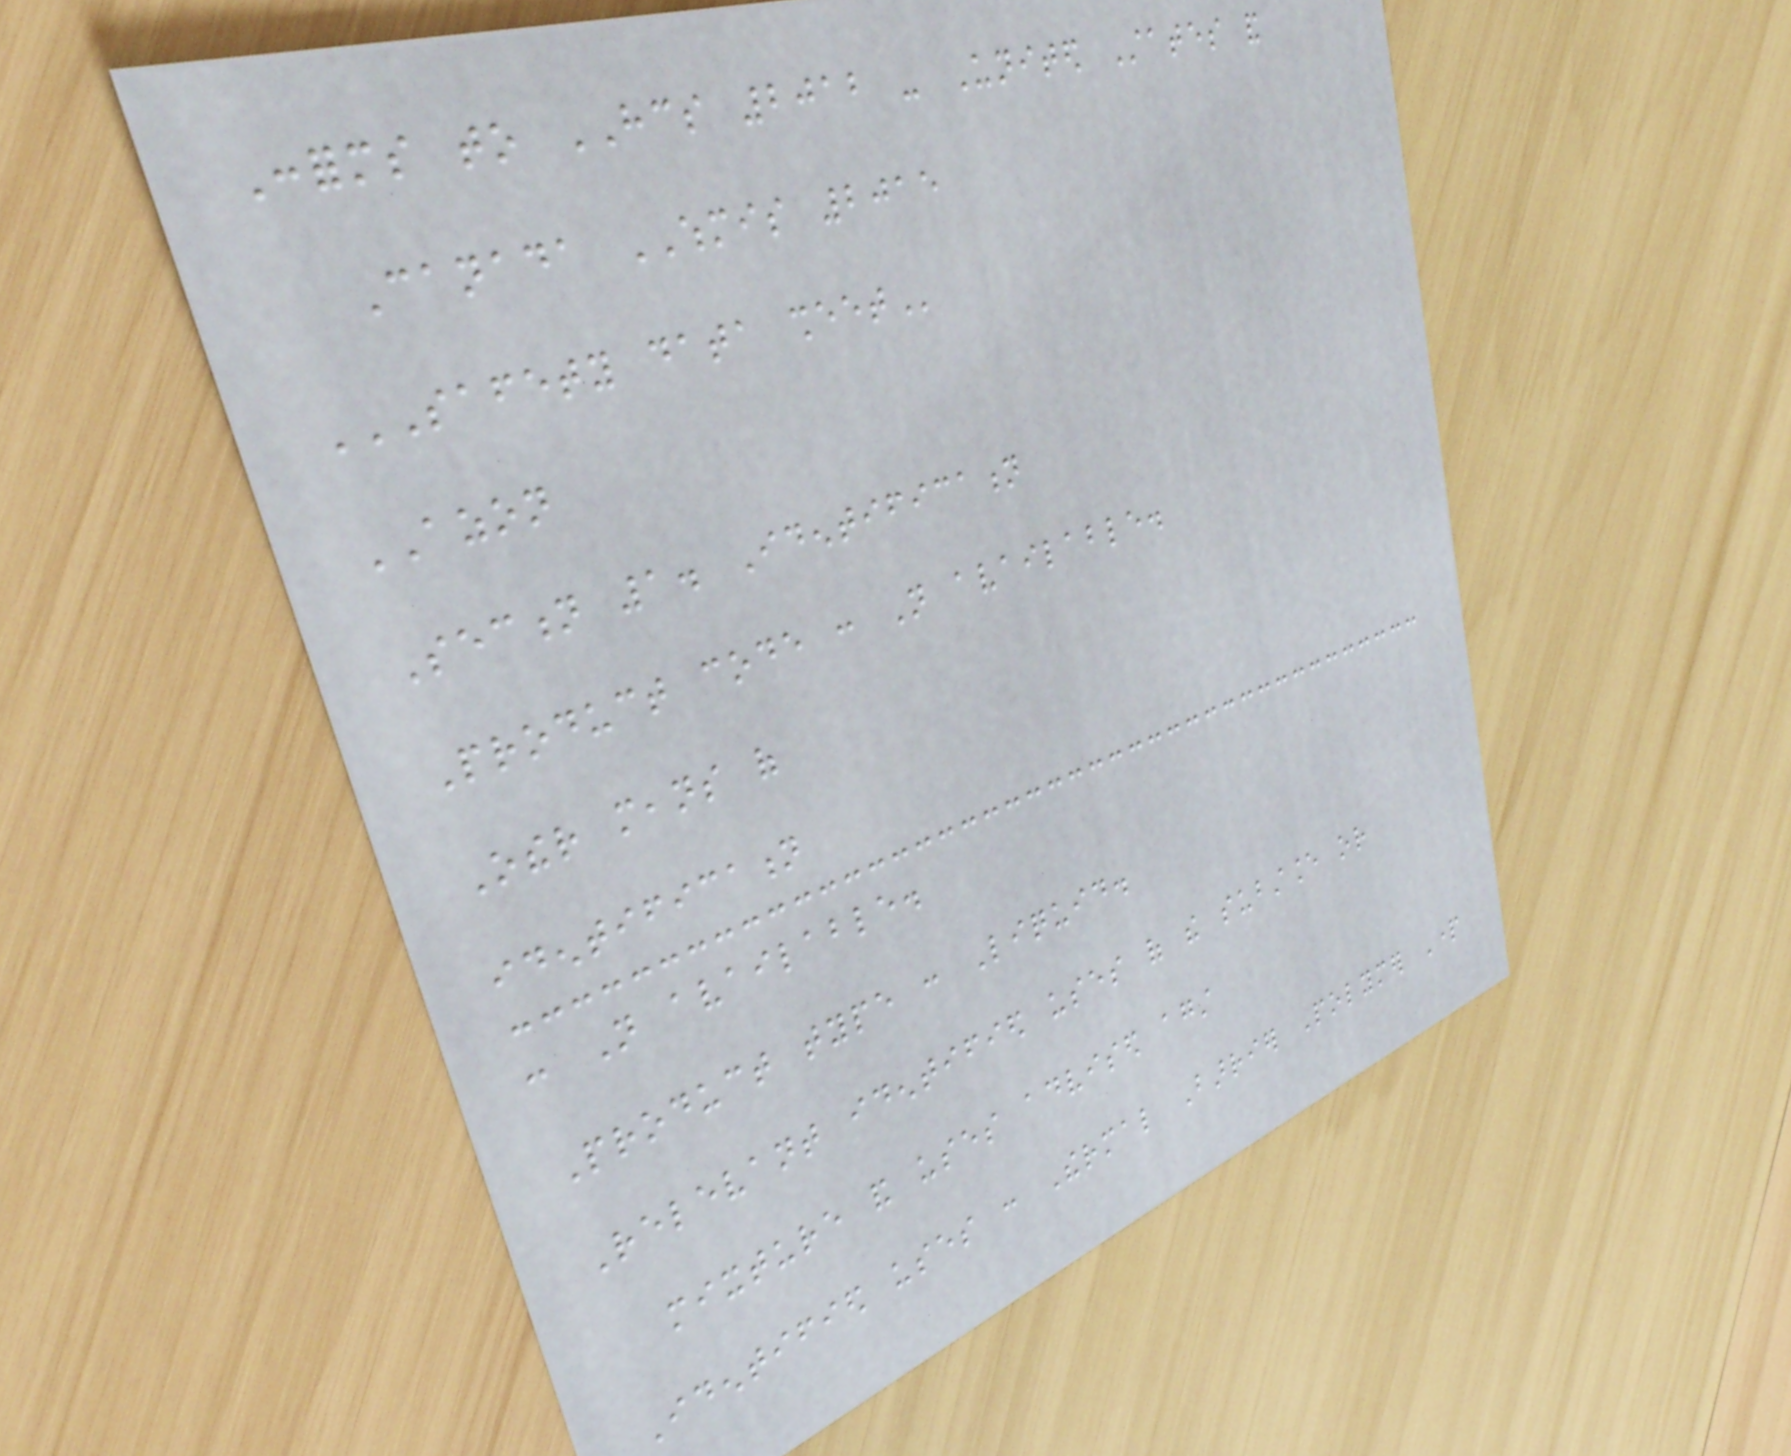Conforms to HCS 2012 - United States and
Canada WHMIS 2015
SAFETY DATA SHEET
AZON
Section 1. Identification
Product code : Not available.
Other means of
identification
: Not available.
Product type : Liquid.
Relevant identified uses of the substance or
mixture and uses advised against
Identified uses : Thermal Barrier Polymer Part
